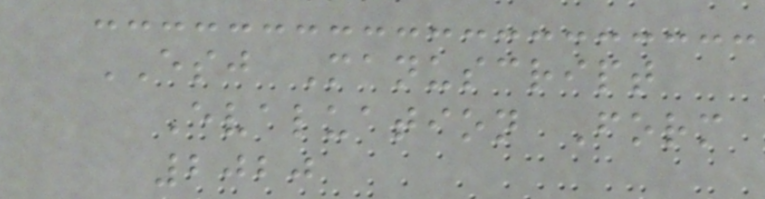ESJ Manuscript
Evaluation Form
2020
